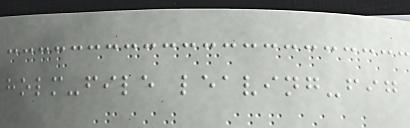holm-file leaving-fig
